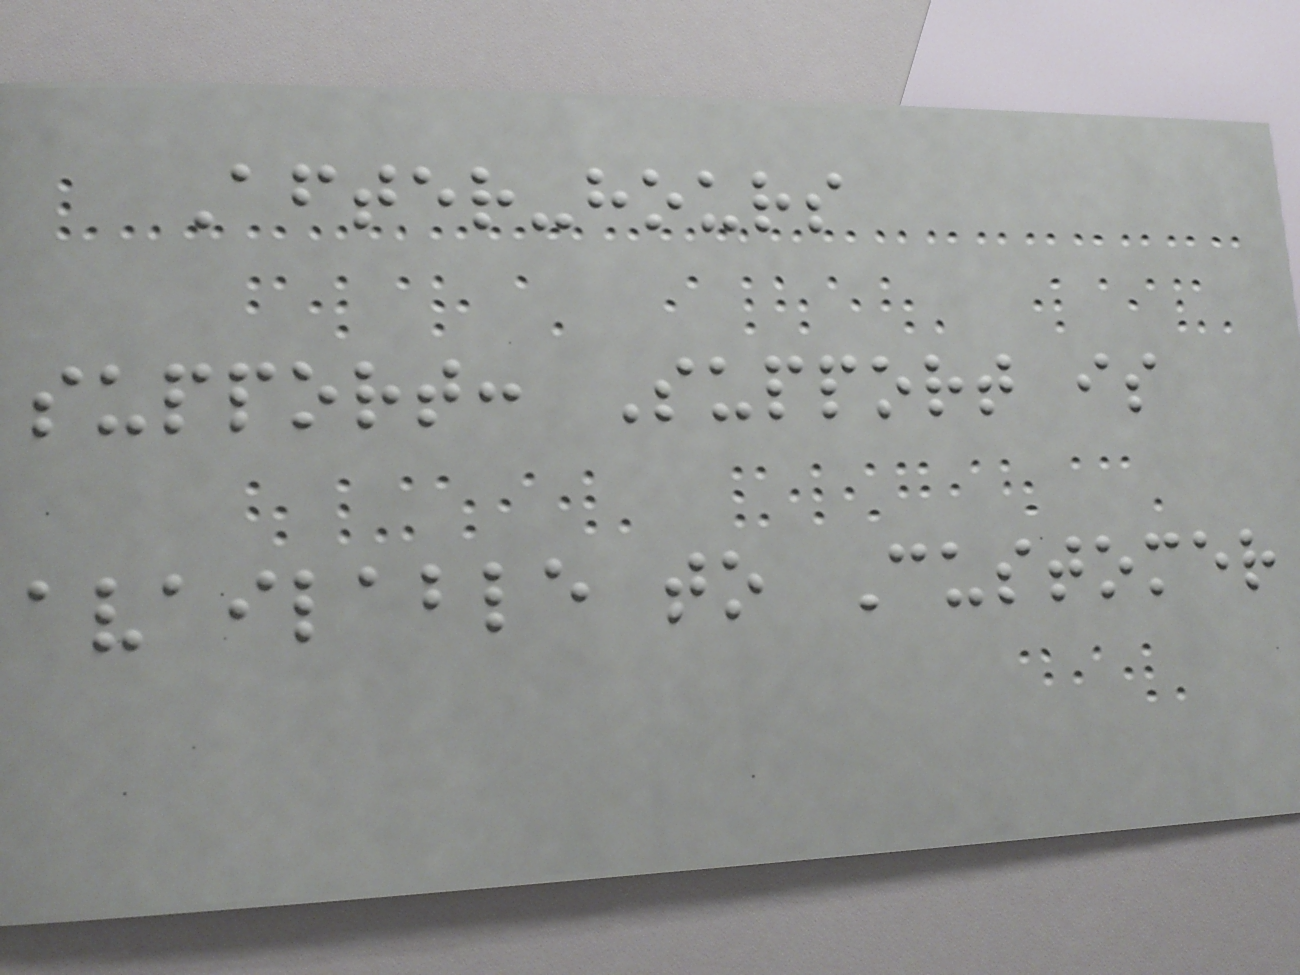After-hours
support: Support is
available to Customer
